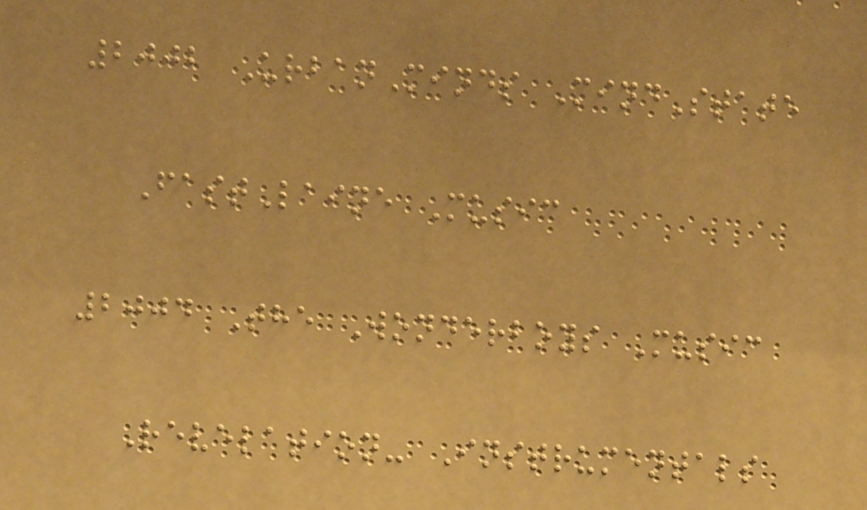2002 UrbanMinds MindState
FastLaine Music
2004 The Wonderboys Music
Revelation- Instrumentals
